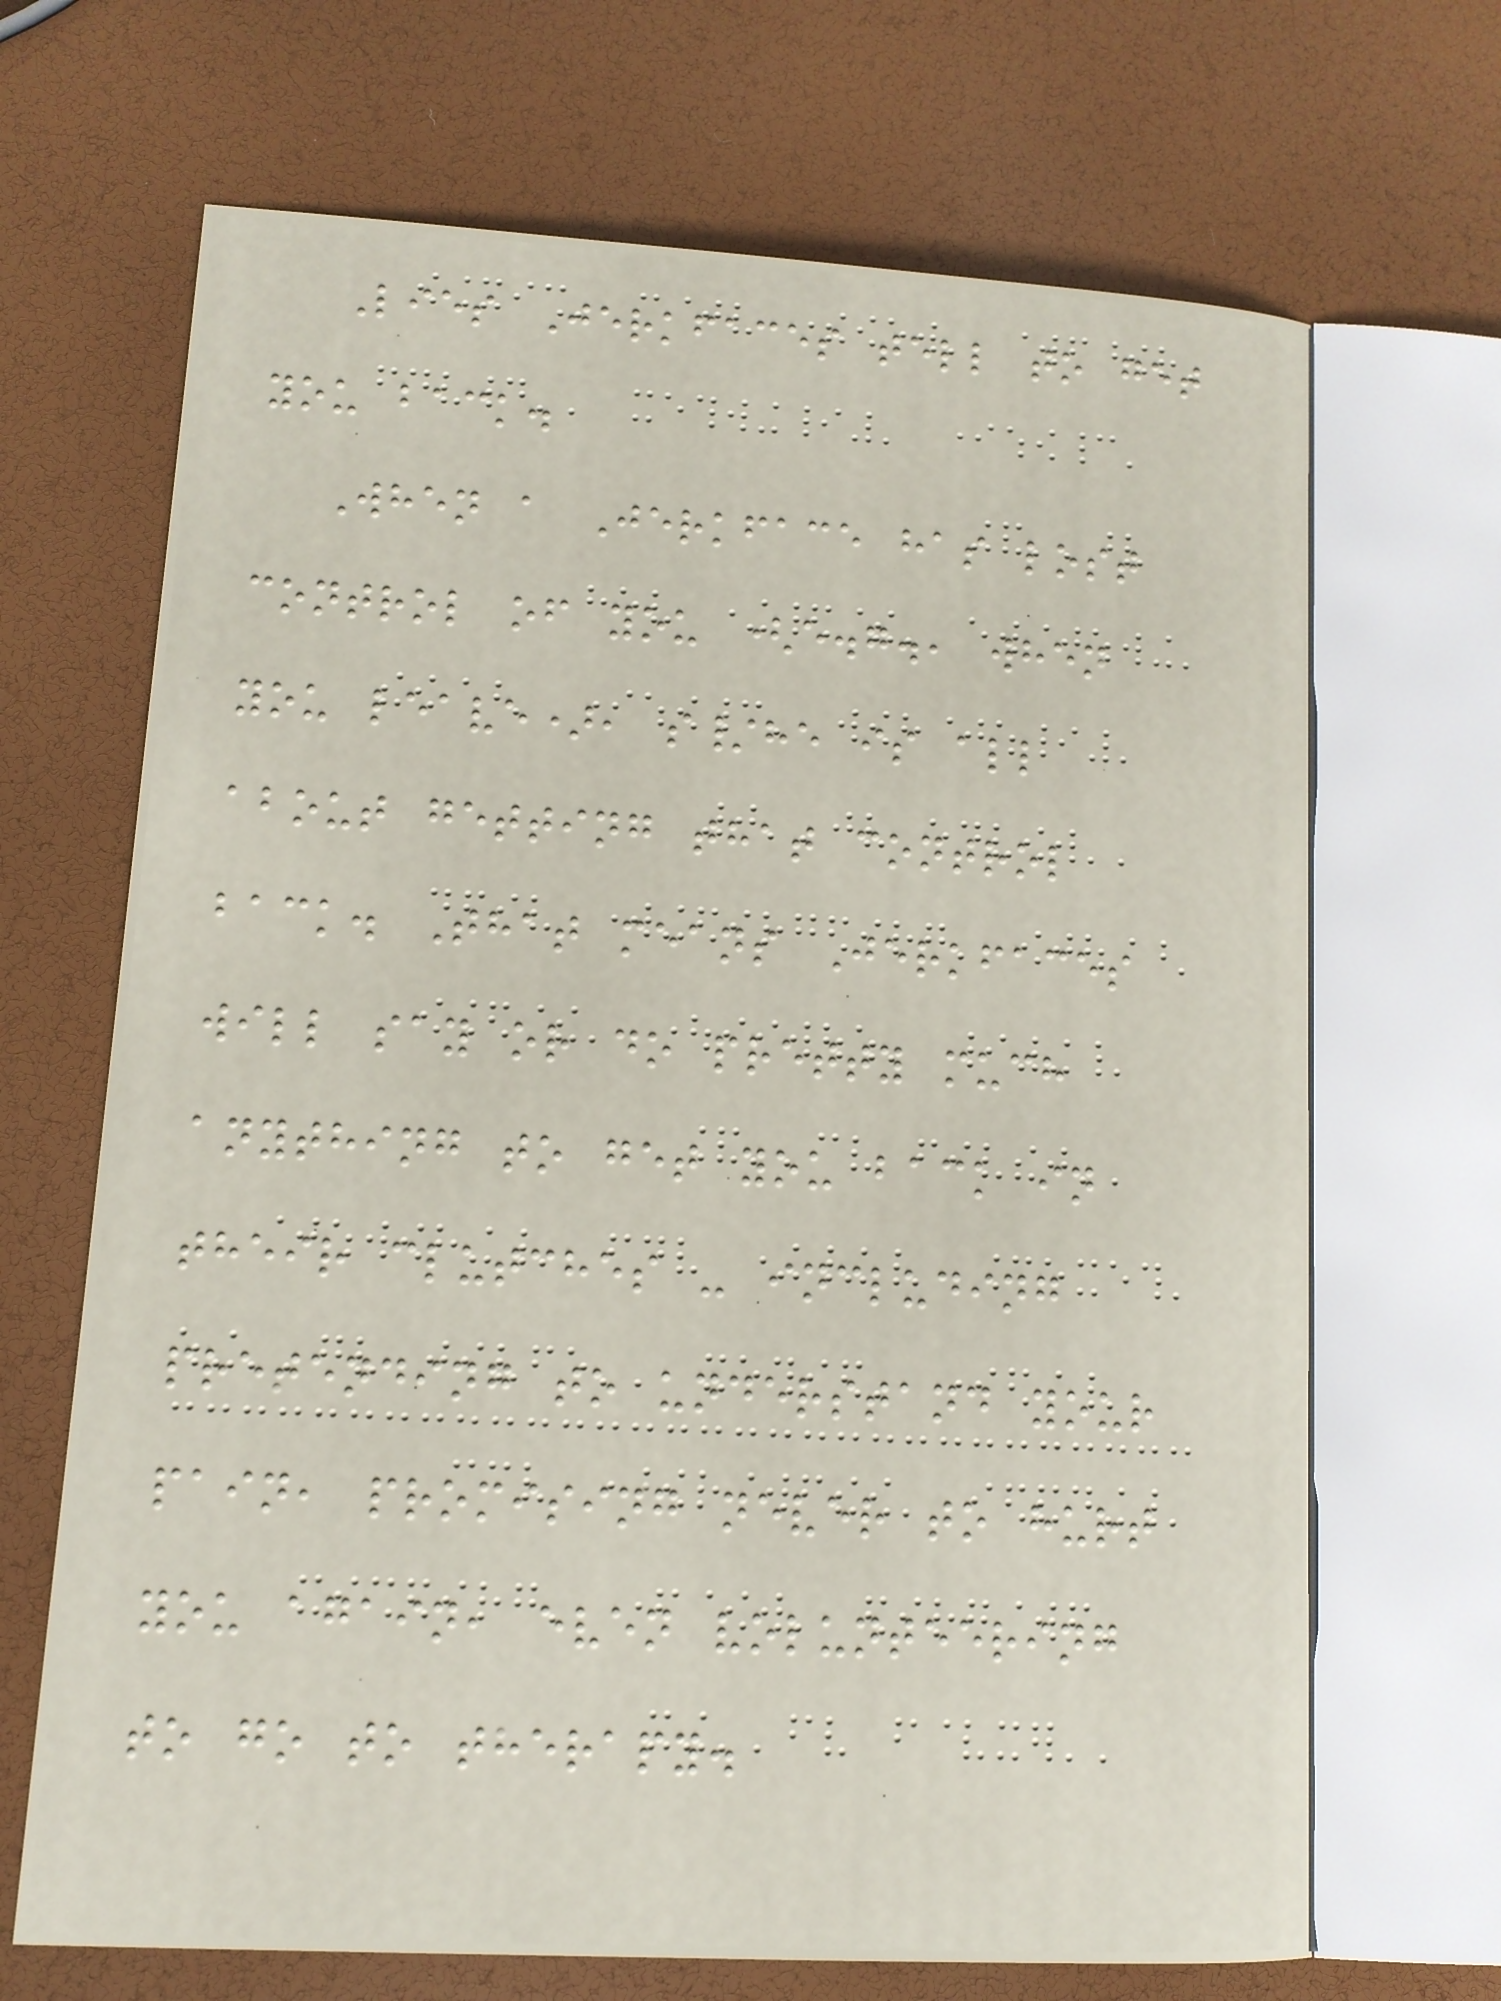Lies Jerkfaces tell to get
you back.
When a Jerkface has lost
control of you (e.g., when
you leave), s/he is all
about getting that control
back. That means Jerkfaces
will say or do pretty much
anything to get you back in
their clutches - including
pretending to understand your
pain, promising never to hurt
you again, even volunteering
to go to therapy.
